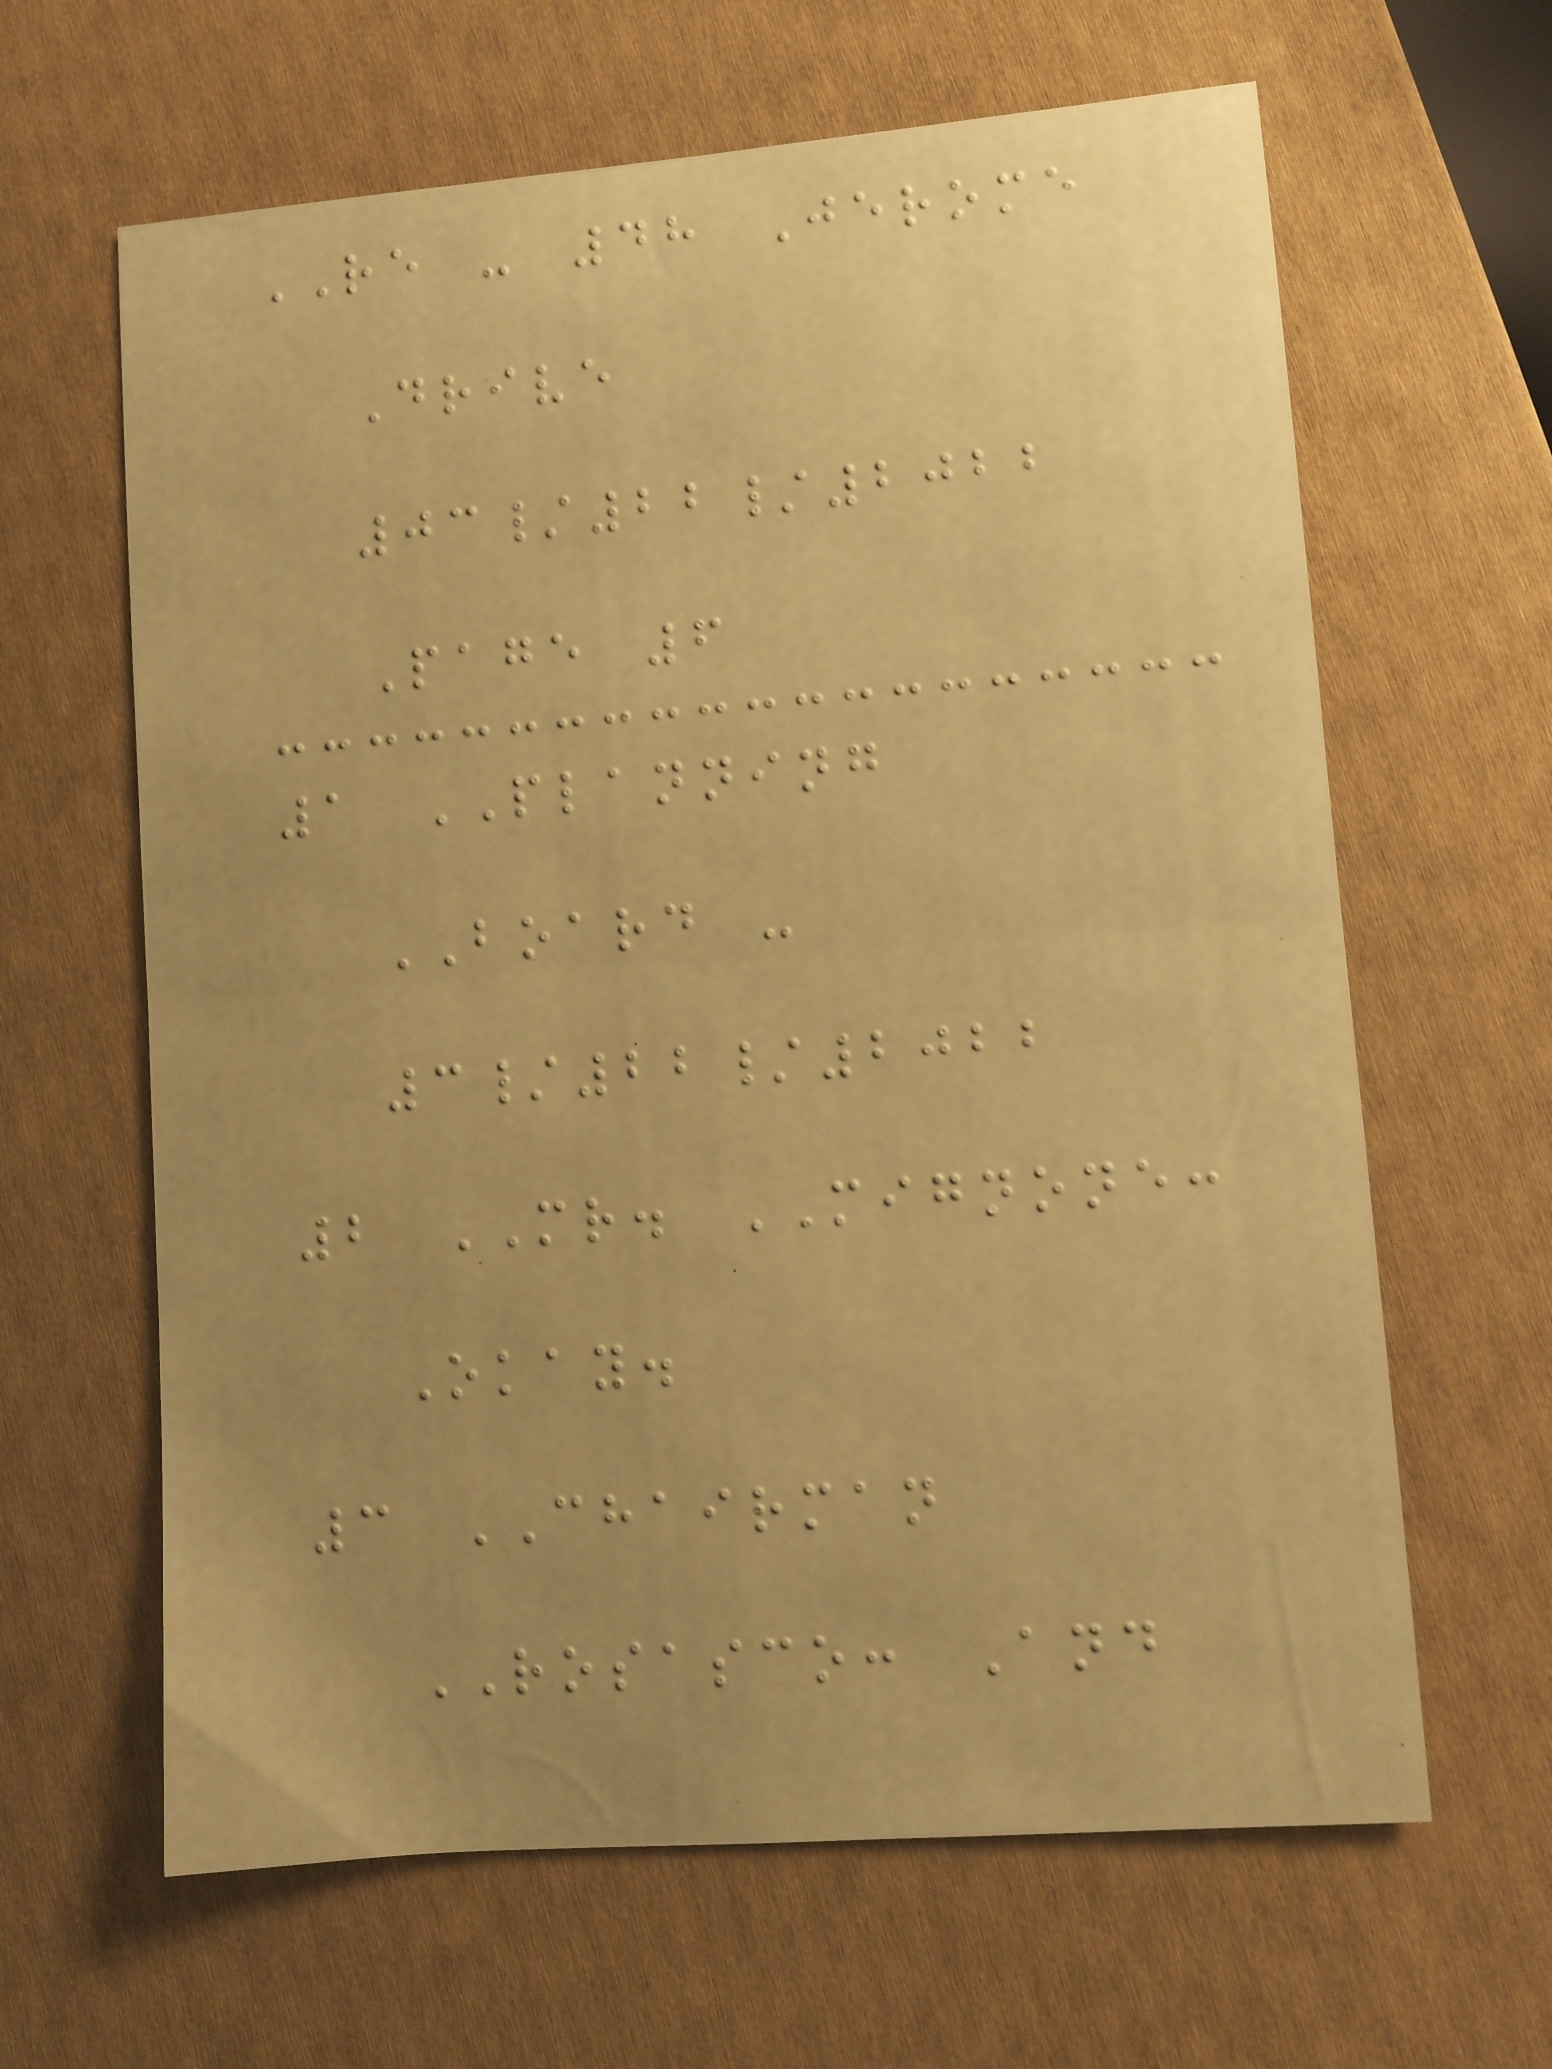RE - 48 Jerome
Drive
03/22/2022
Page 6
1 PLANNING
BOARD -
3/22/2022
2 MR. MIGNONE:
Okay.
3 CHAIRMAN
ROSASCO: And
